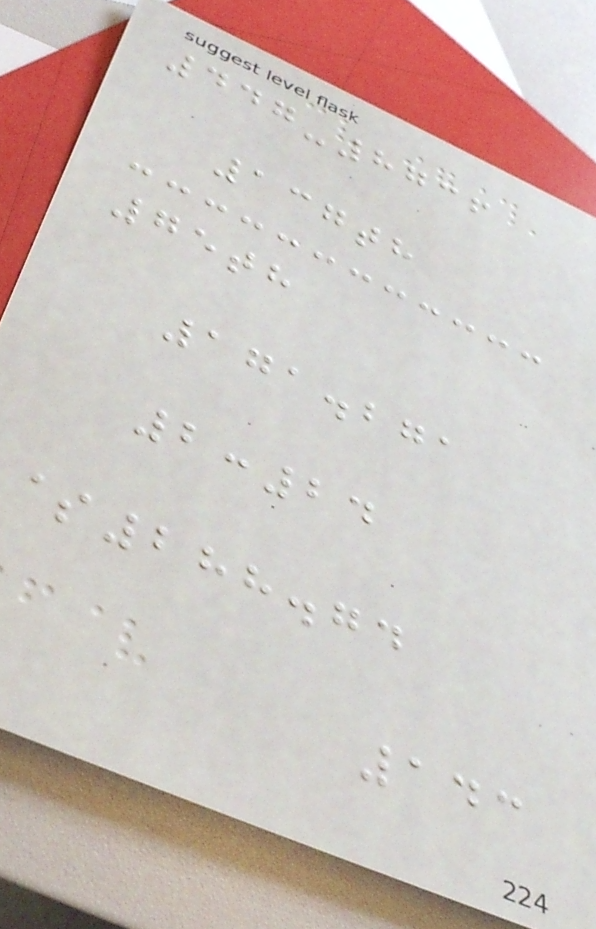447-8736
137th
75th
171.271
2:24
$288.74
143
